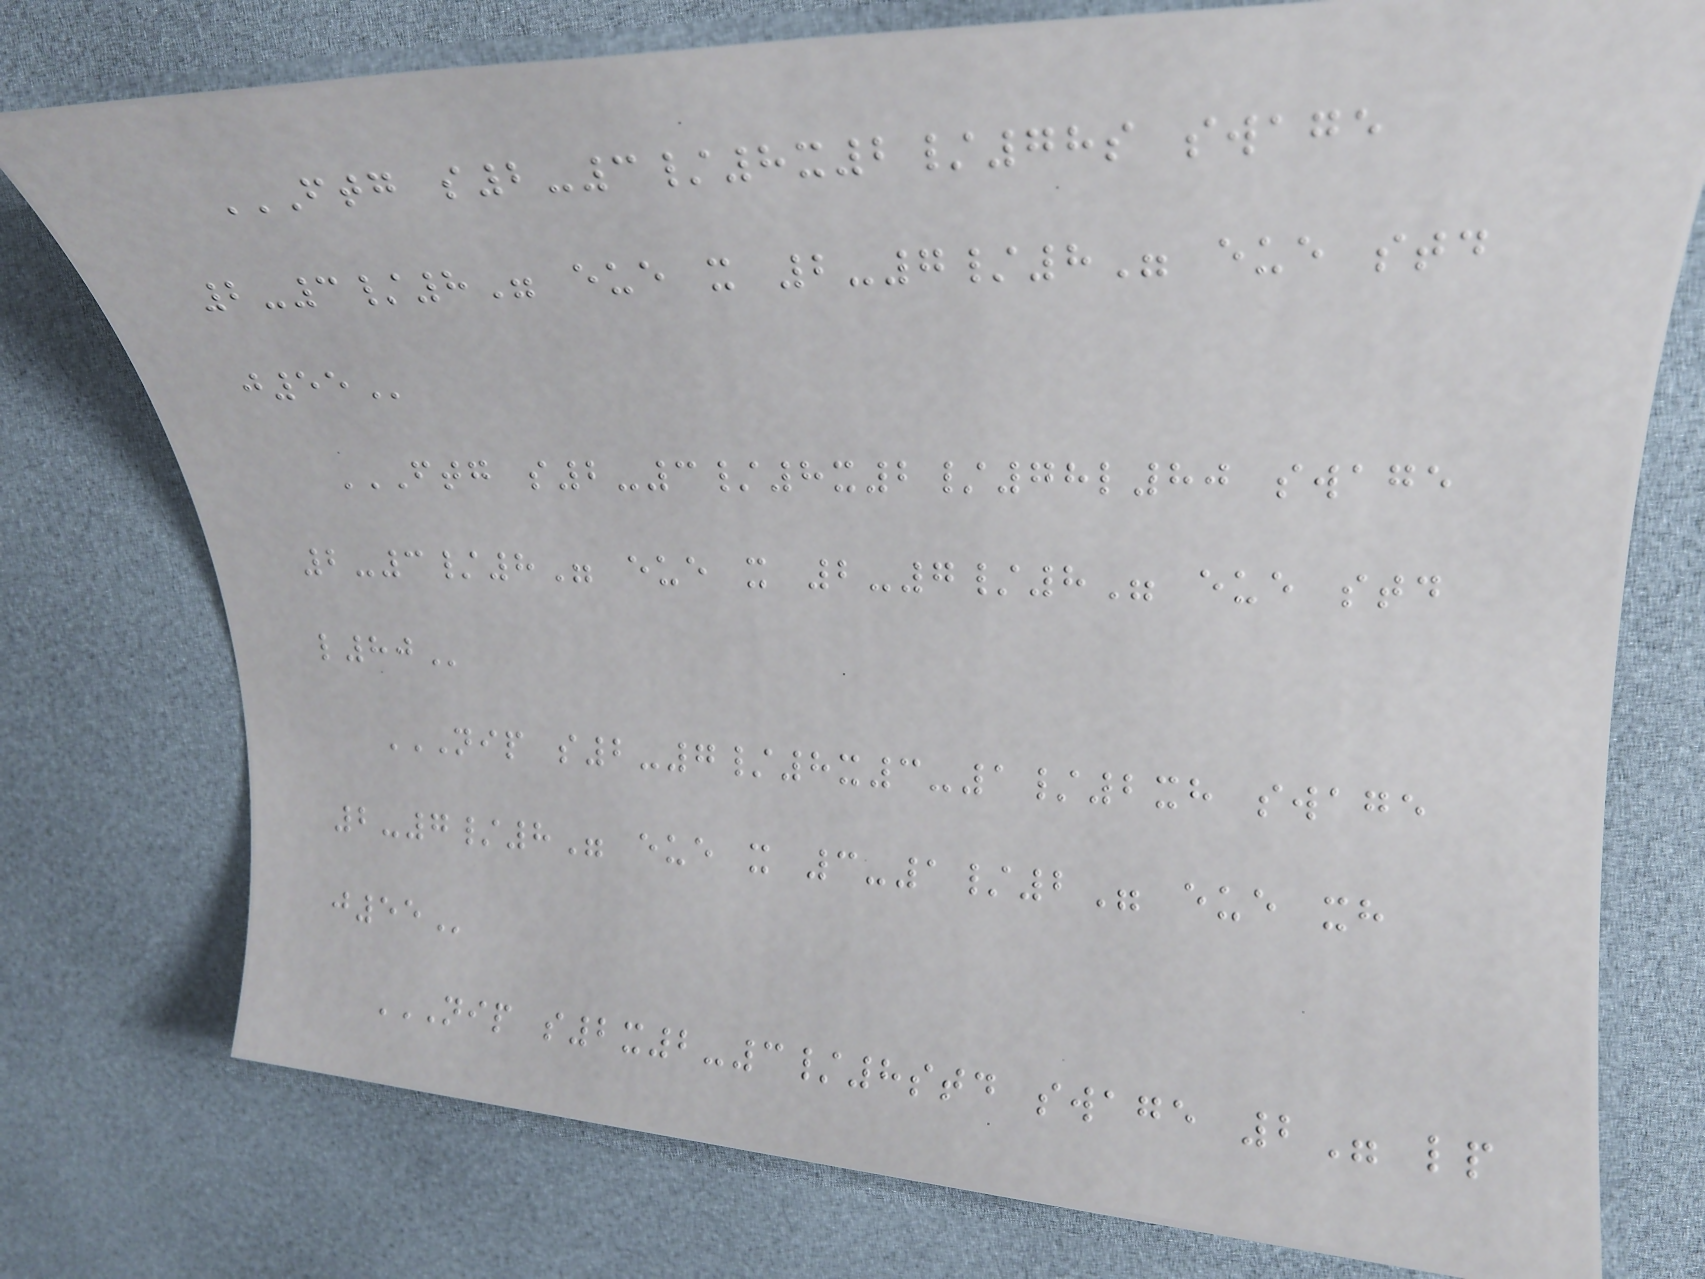FTG S2-3/8X2/78S SWAGE
2-3/8" EUE X 2-7/8" EUE STD
J55
FTG S2-3/8X2/78L80 SWAGE
2-3/8" EUE X 2-7/8" EUE STD
L80
NIP S2-7/8X3-1/2XH SWAGE
2-7/8" EUE X 3-1/2" EUE XH
J55
NIP S2X2-3/8STD SWAGE 2" LP
